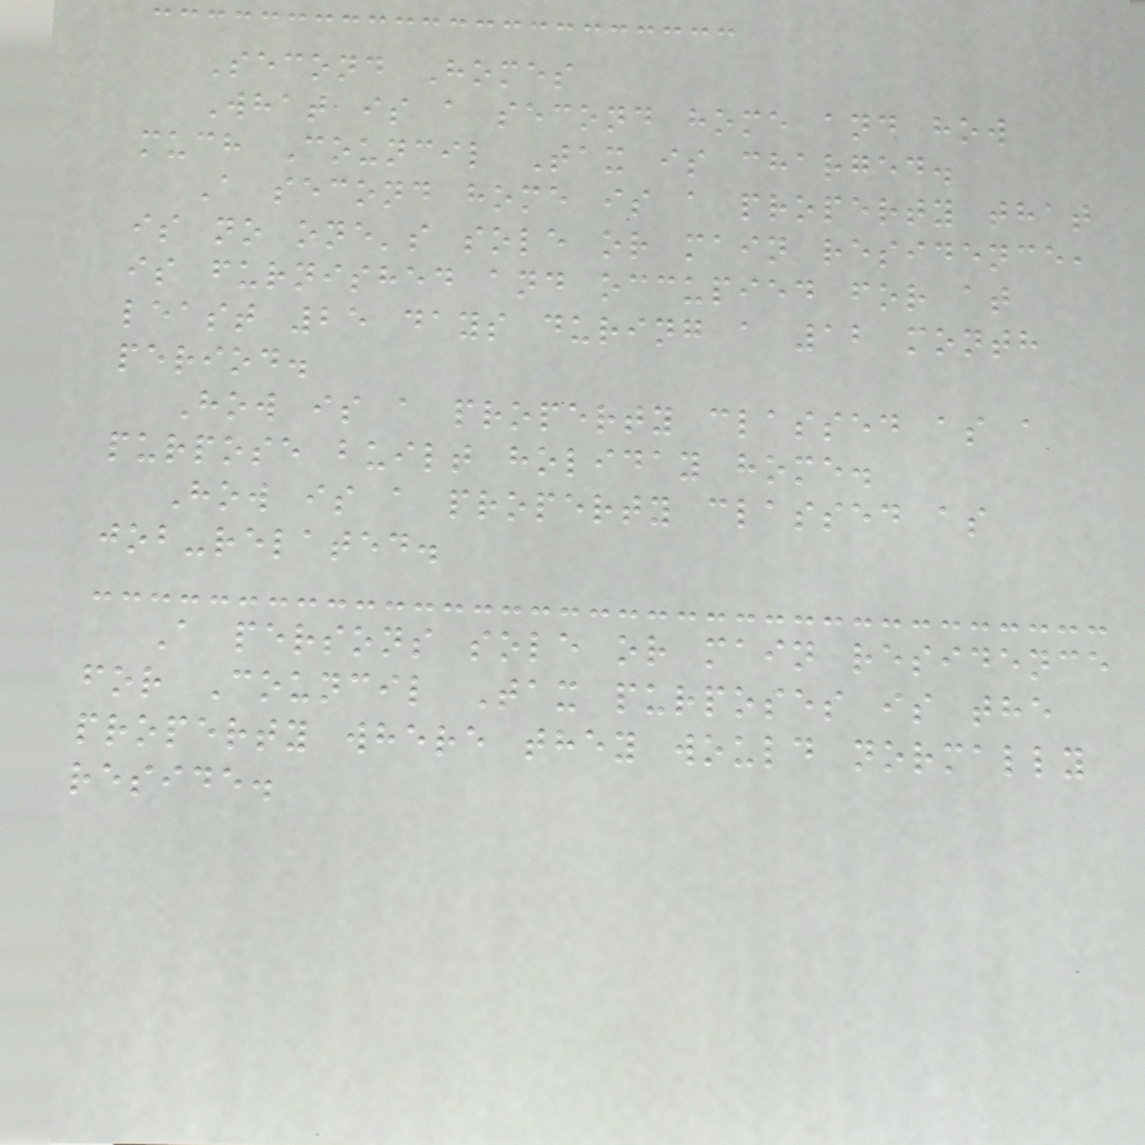Second Homes
What is a second home and how
much Council Tax is charged.
A second home is a property that
is no one's sole or main residence,
is furnished and occupied for at
least 25 days during a 12 month
period.
How is a property classed as a
purpose built holiday home.
How is a property classed as
job-related.
A persons sole or main residence
for Council Tax purposes is the
property where they would normally
reside.
